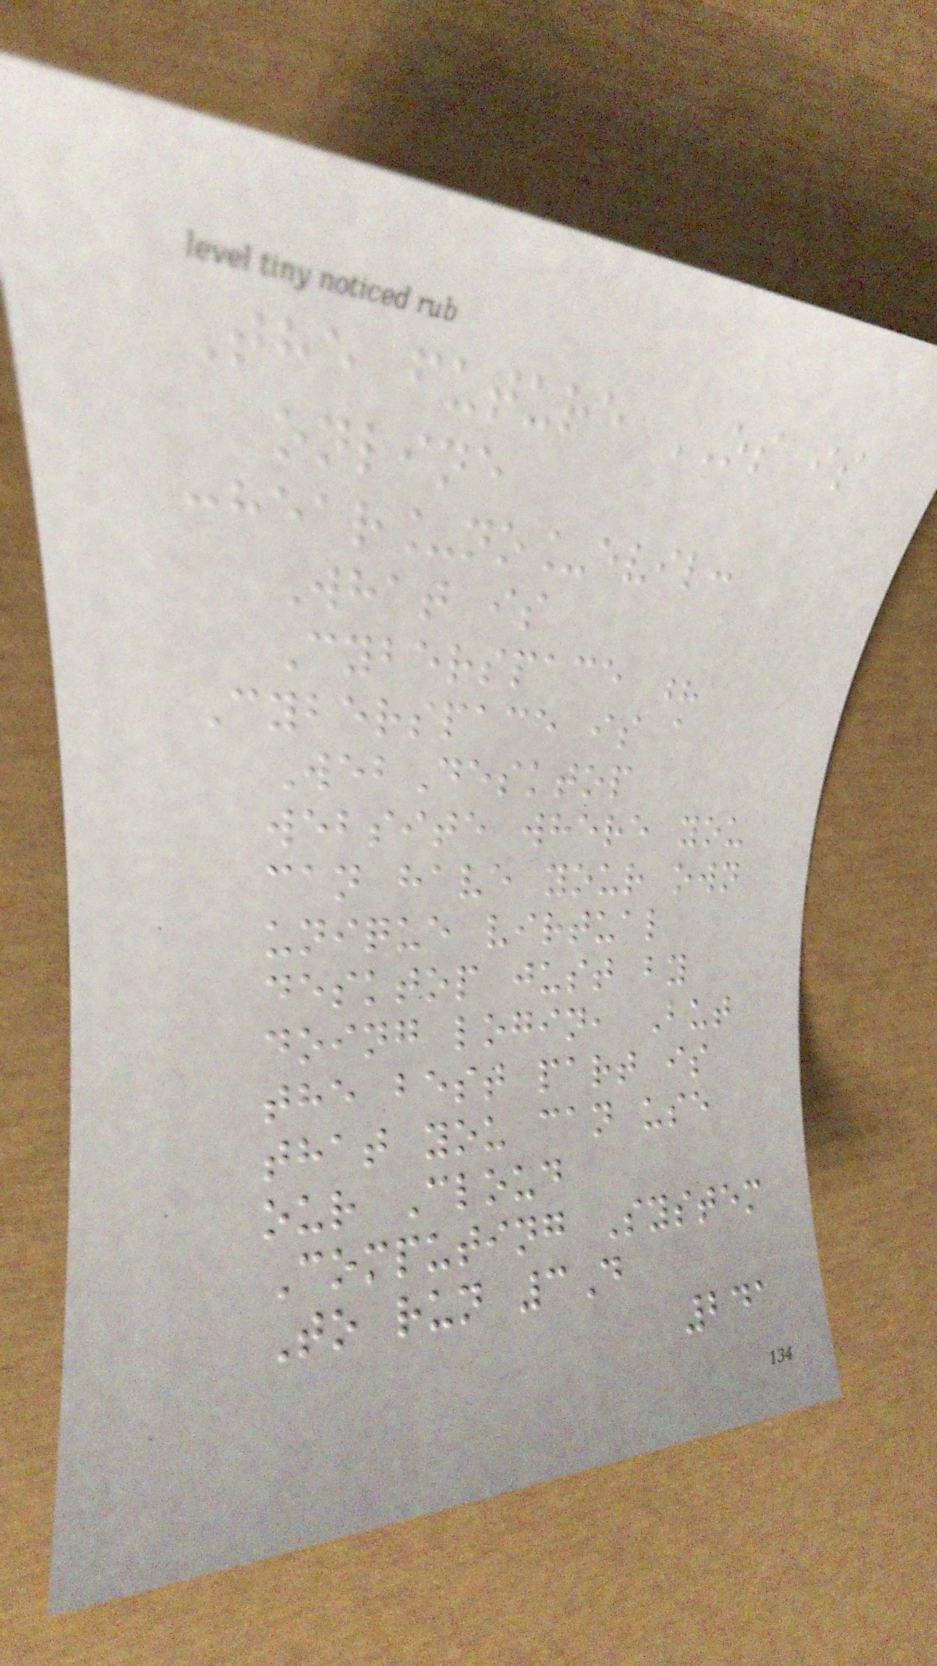The future OS is
online
:hear_no_evil:
What is
Cyberspace ?
Cyberspace is a
WebDesktop
website where you
can have your own
unique virtual
desktop just by
doing login, But
the best part is
that you can use
our Cloud
Computing System
To run 3D
241
